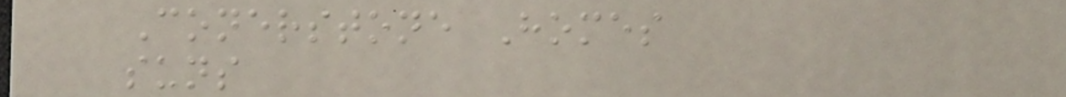Conerstone Homes
suns
